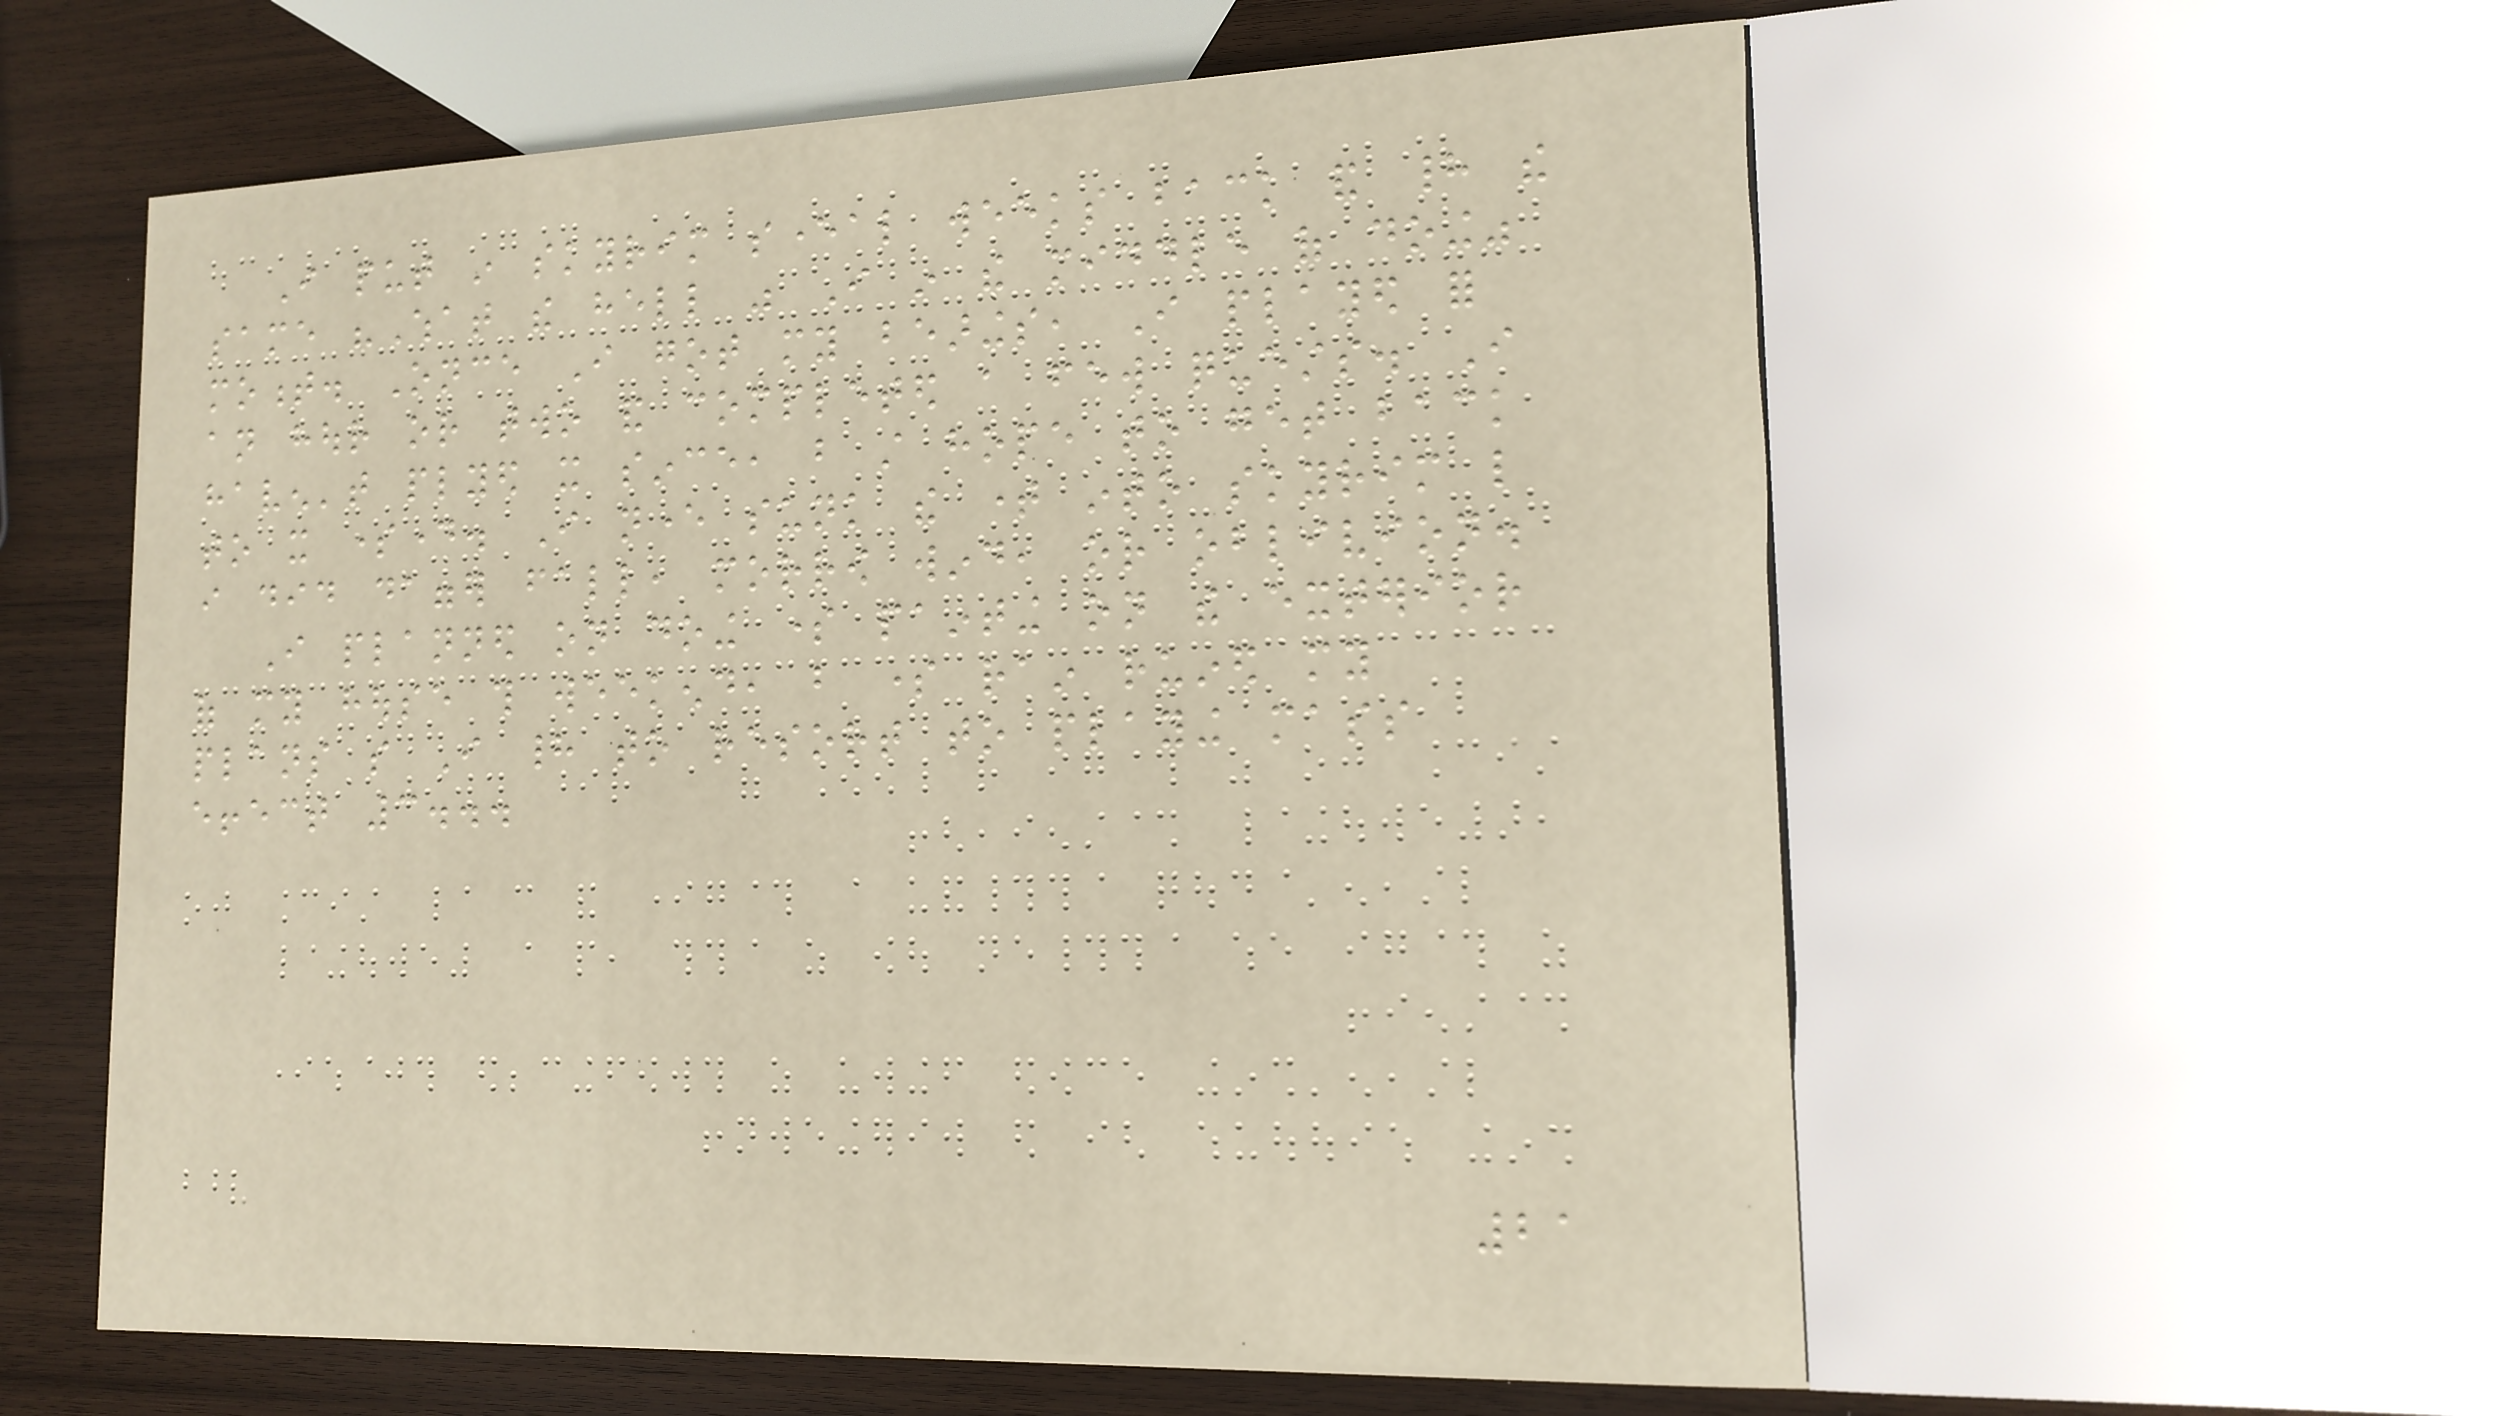I put in skyrim several weeks back and had the
same "What the hell was I in the middle of doing"
moment. Once I got my bearings, I played for
an hour or two and completed a few quests. I
haven't plyed it since, but still hope to get back
to it someday. I never sunk the time into skyrim like
i did dagger fall, morrow wind, or oblivion.
I planned on doing some painting on the exterior
of my house this weekend, but some rain ruined my
plans so I had to resort to playing mass
effect 3...
21
